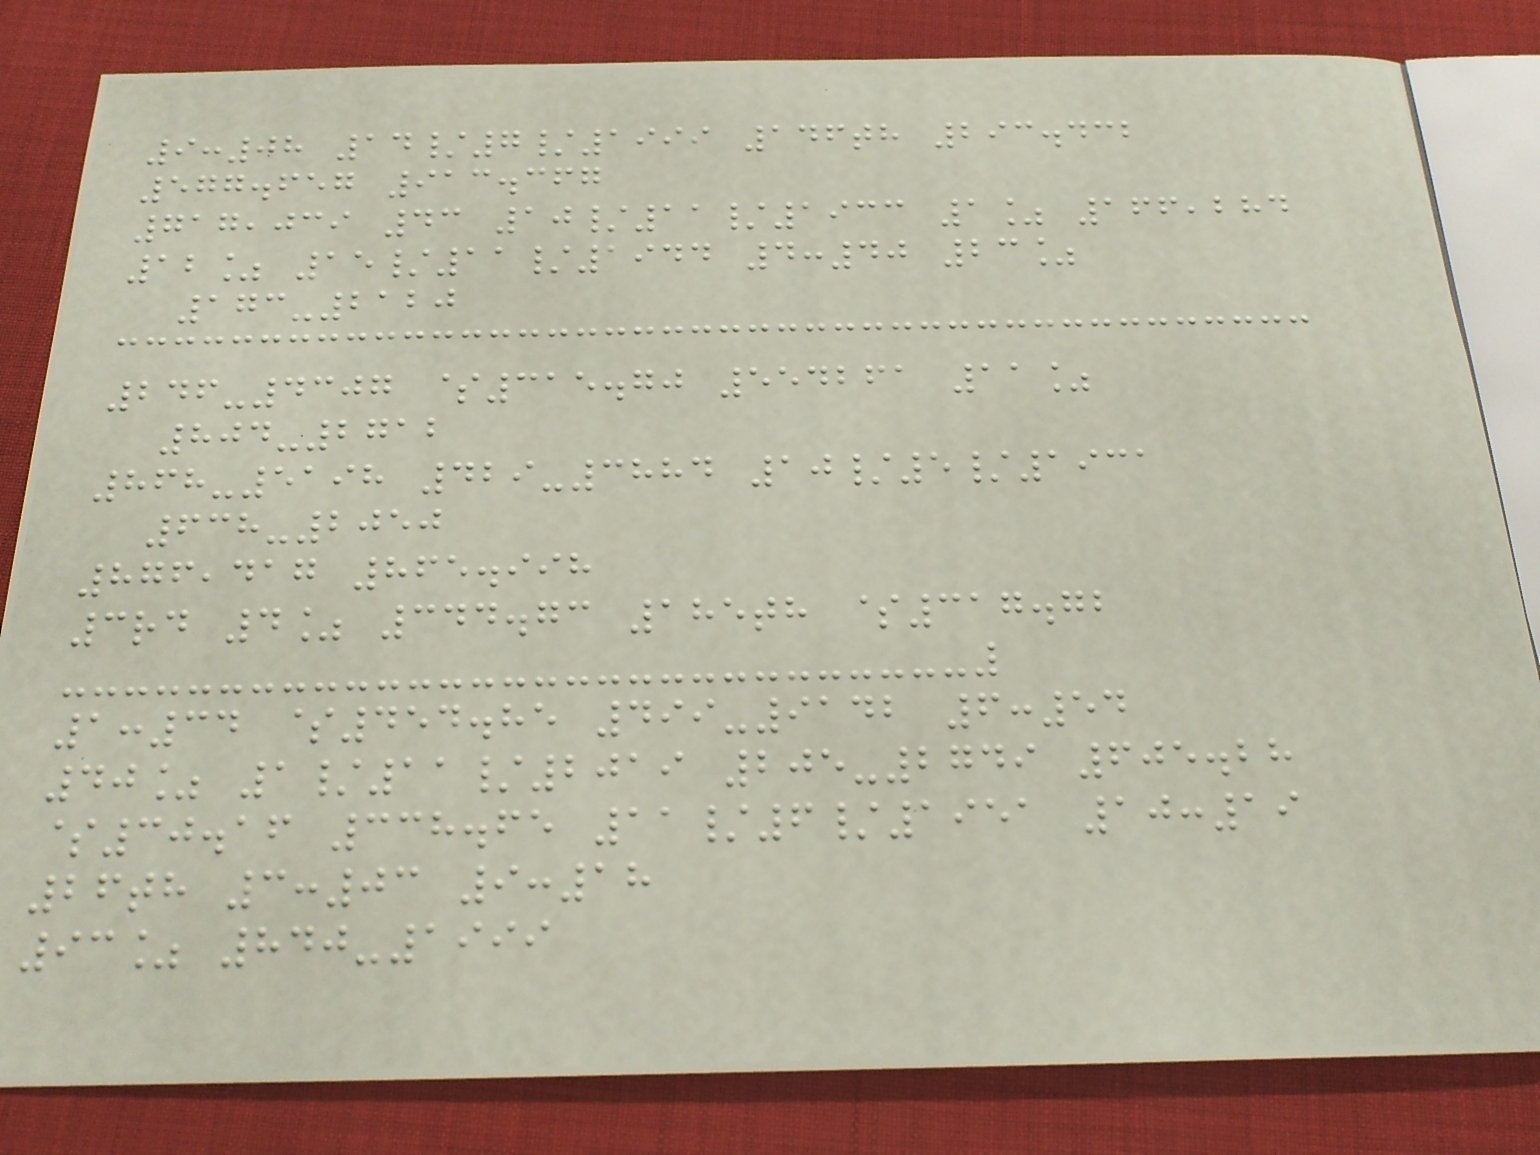9:08 14/7/1999 146th 293.432
577.657 913.367
717,039 43 10/11/1933 1% 166,284
12% 15/11/1944 4:40 23%
173-2120
246-4307 $315.70 554261 11%
804-2712
868-5198 429-3884 10/5/1931
638-2050
876,417 865.998
3rd 4% 344.73 185th $317.72
1:34 $454.85 499-9142 6:54
40% 1/11/2019 205-2749 605.28
$30.16 338.65 11/6/1951 10:19
26th 3:03 9:18
93% 840-1999
